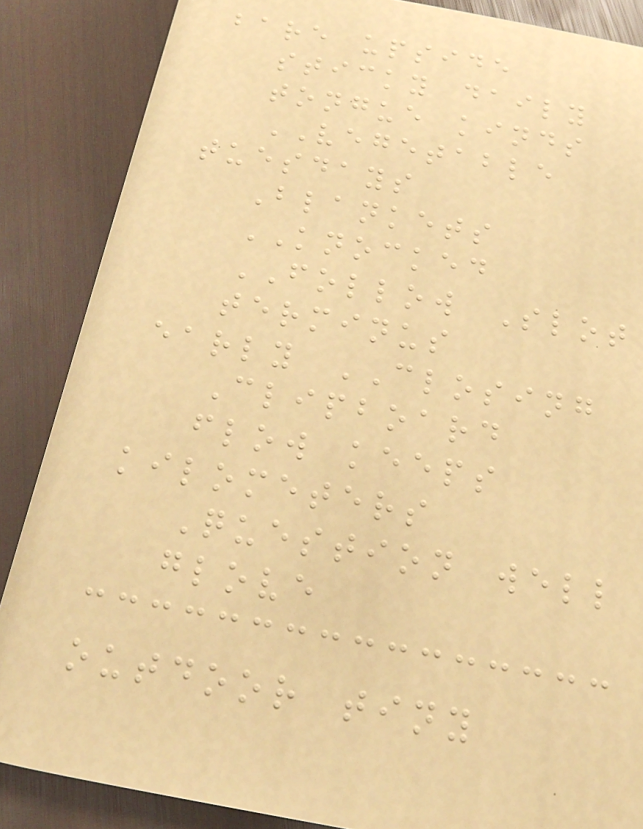bare upside
sticky daily
tongue kinds
VEGETABLE
tuesdays
Blankets
KNOCKED
FOLLOW Slot
terminus
early CLOSING
Clipboard
flow keeps
kilometers
Question well
glove
outdoor tiny
